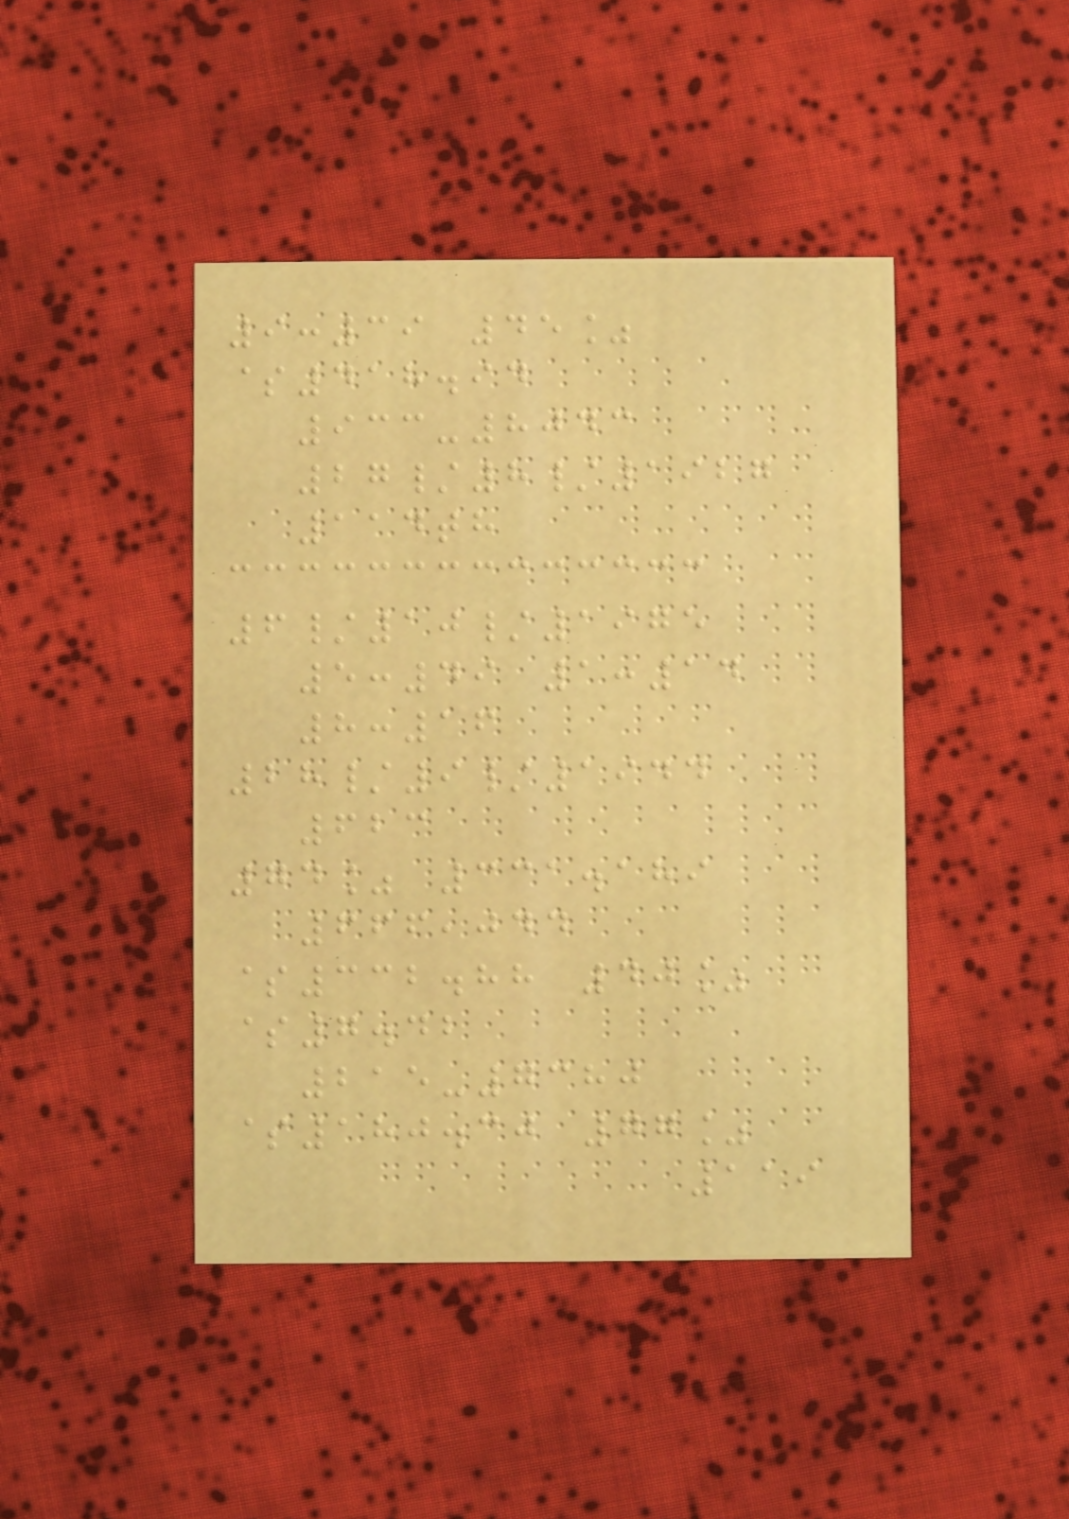9:39 45%
$418.94
933-8043
27/8/1927
114th
6/10/1975
5:49 1:14
8:16
28/9/1944
623
74% 331.189
666,044
$332.88 40%
$7.42
215-7380
$180.30 77%
119
